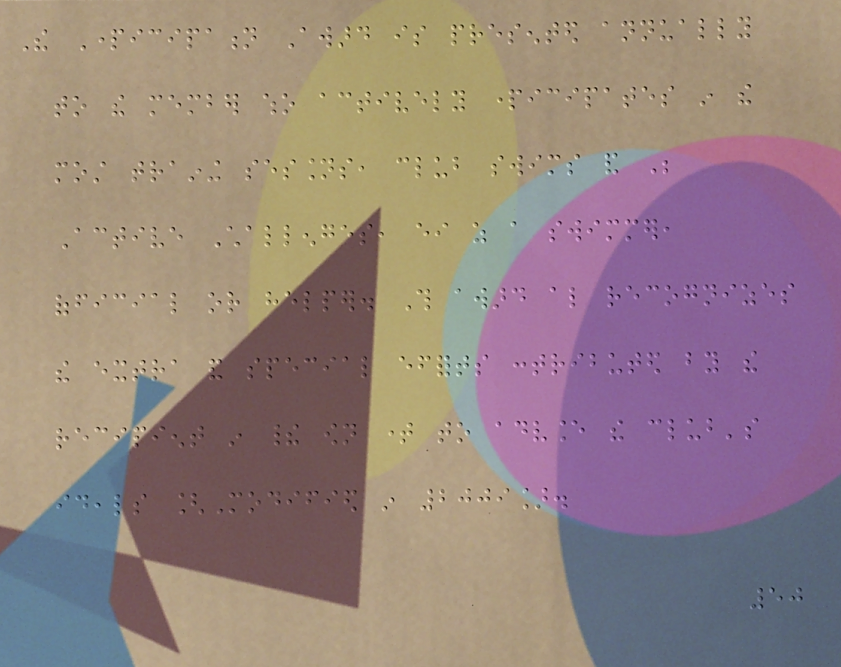The Participation Award is presented annually
to the member who actively participates in the
most training sessions, club swims and Be
Active Challenges, either as a swimmer,
official or helper. This award also recognizes
the extra and special efforts contributed by the
recipient in their own time to advance the club's
ideals [Modified in 2009].
50
